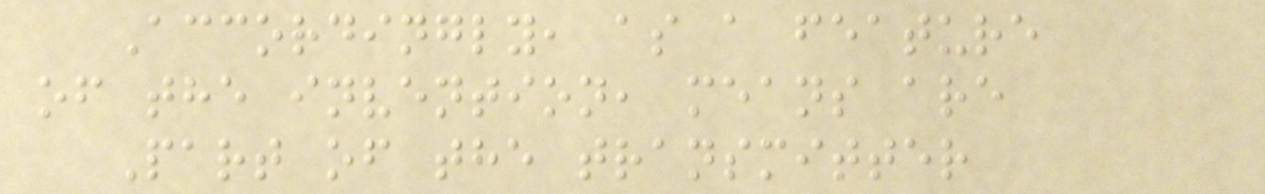Accordingly, as a feature
of the invention, means are
Part of the transmitter
